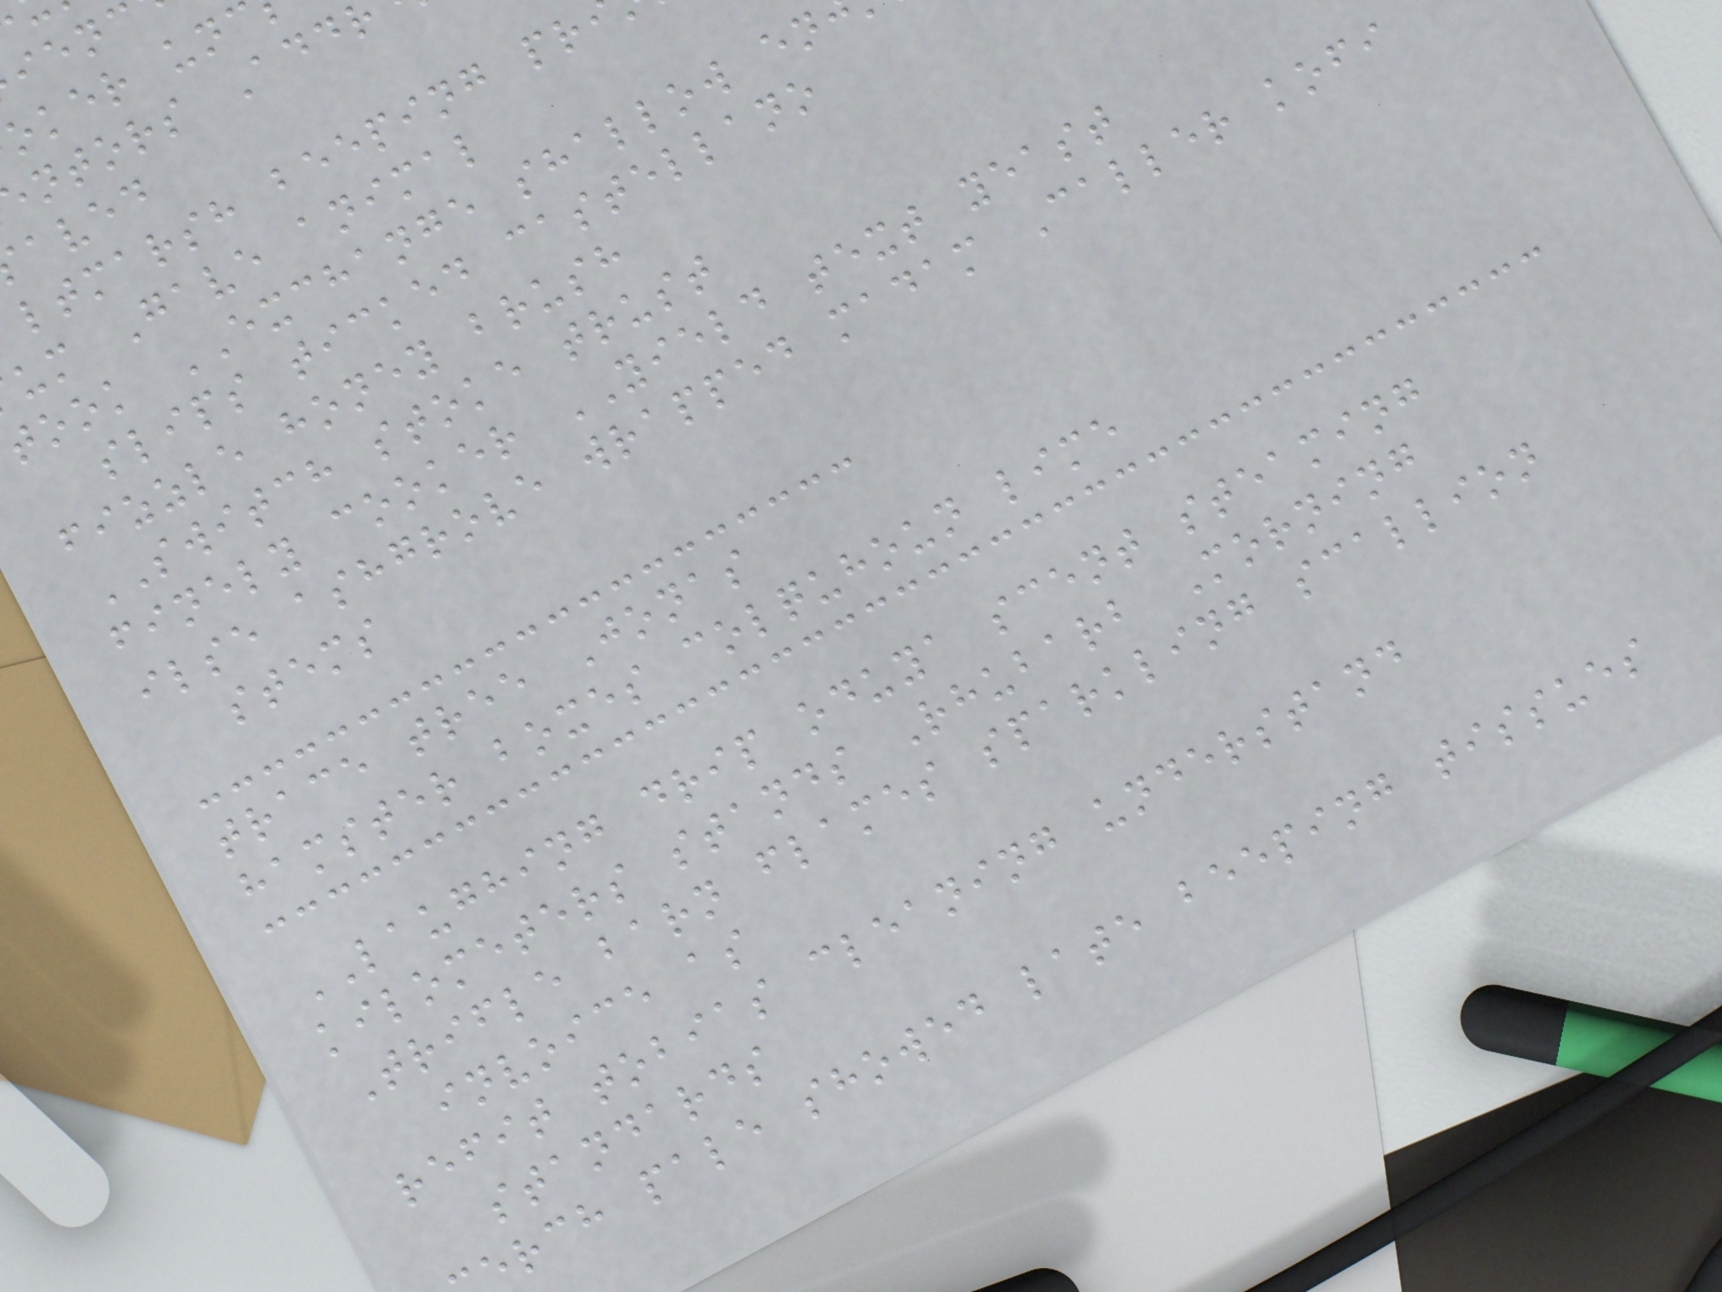oker un
ntors Add
aved
ltmarsh beeping pr
um Gave animal
took EXCHANGE shallow en
slips ticked castellano
fizzle honey brush
SWITCH stoke trust
finely cooker YIELD text yeast
ilse ashgrove wrapped madam Caller kofi
stems
trace tree Jonas
hamster boxes colquhoun lime
LAUGHING drip oduya scent steaming
kilometers stands Rhubarb Morning
Trifle barn flames sparkling scallion
invoice as
refit tobias cleaning understand
standards
erch pale showed late beeping tissues
